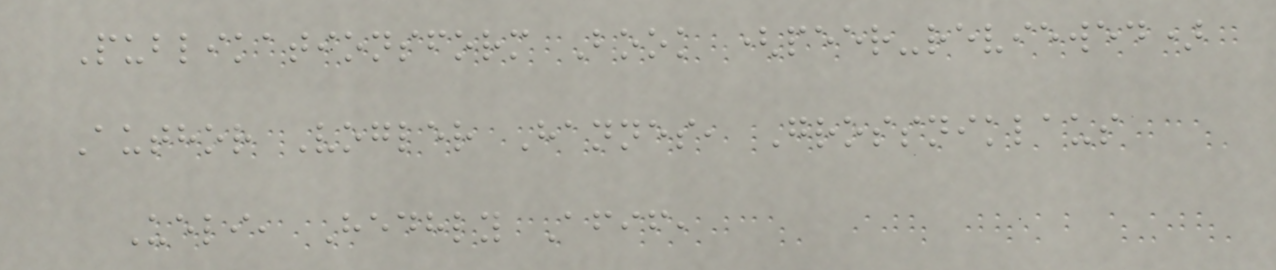Publikationsform Book (peer-reviewed)
Author Vogler Hannes, Grossniklaus
Ueli, Hedhly Afif,
